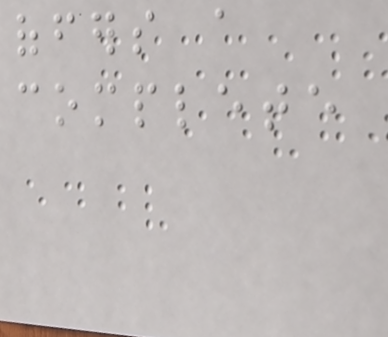offers a
complete
